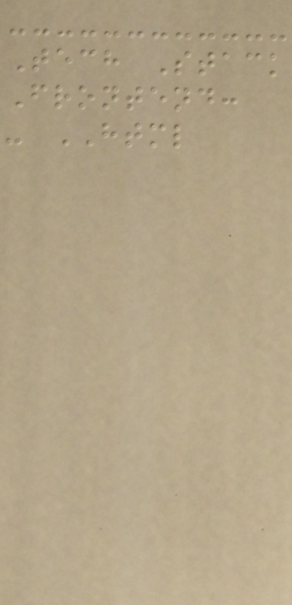Tech Stack
Frontend:
- HTML
